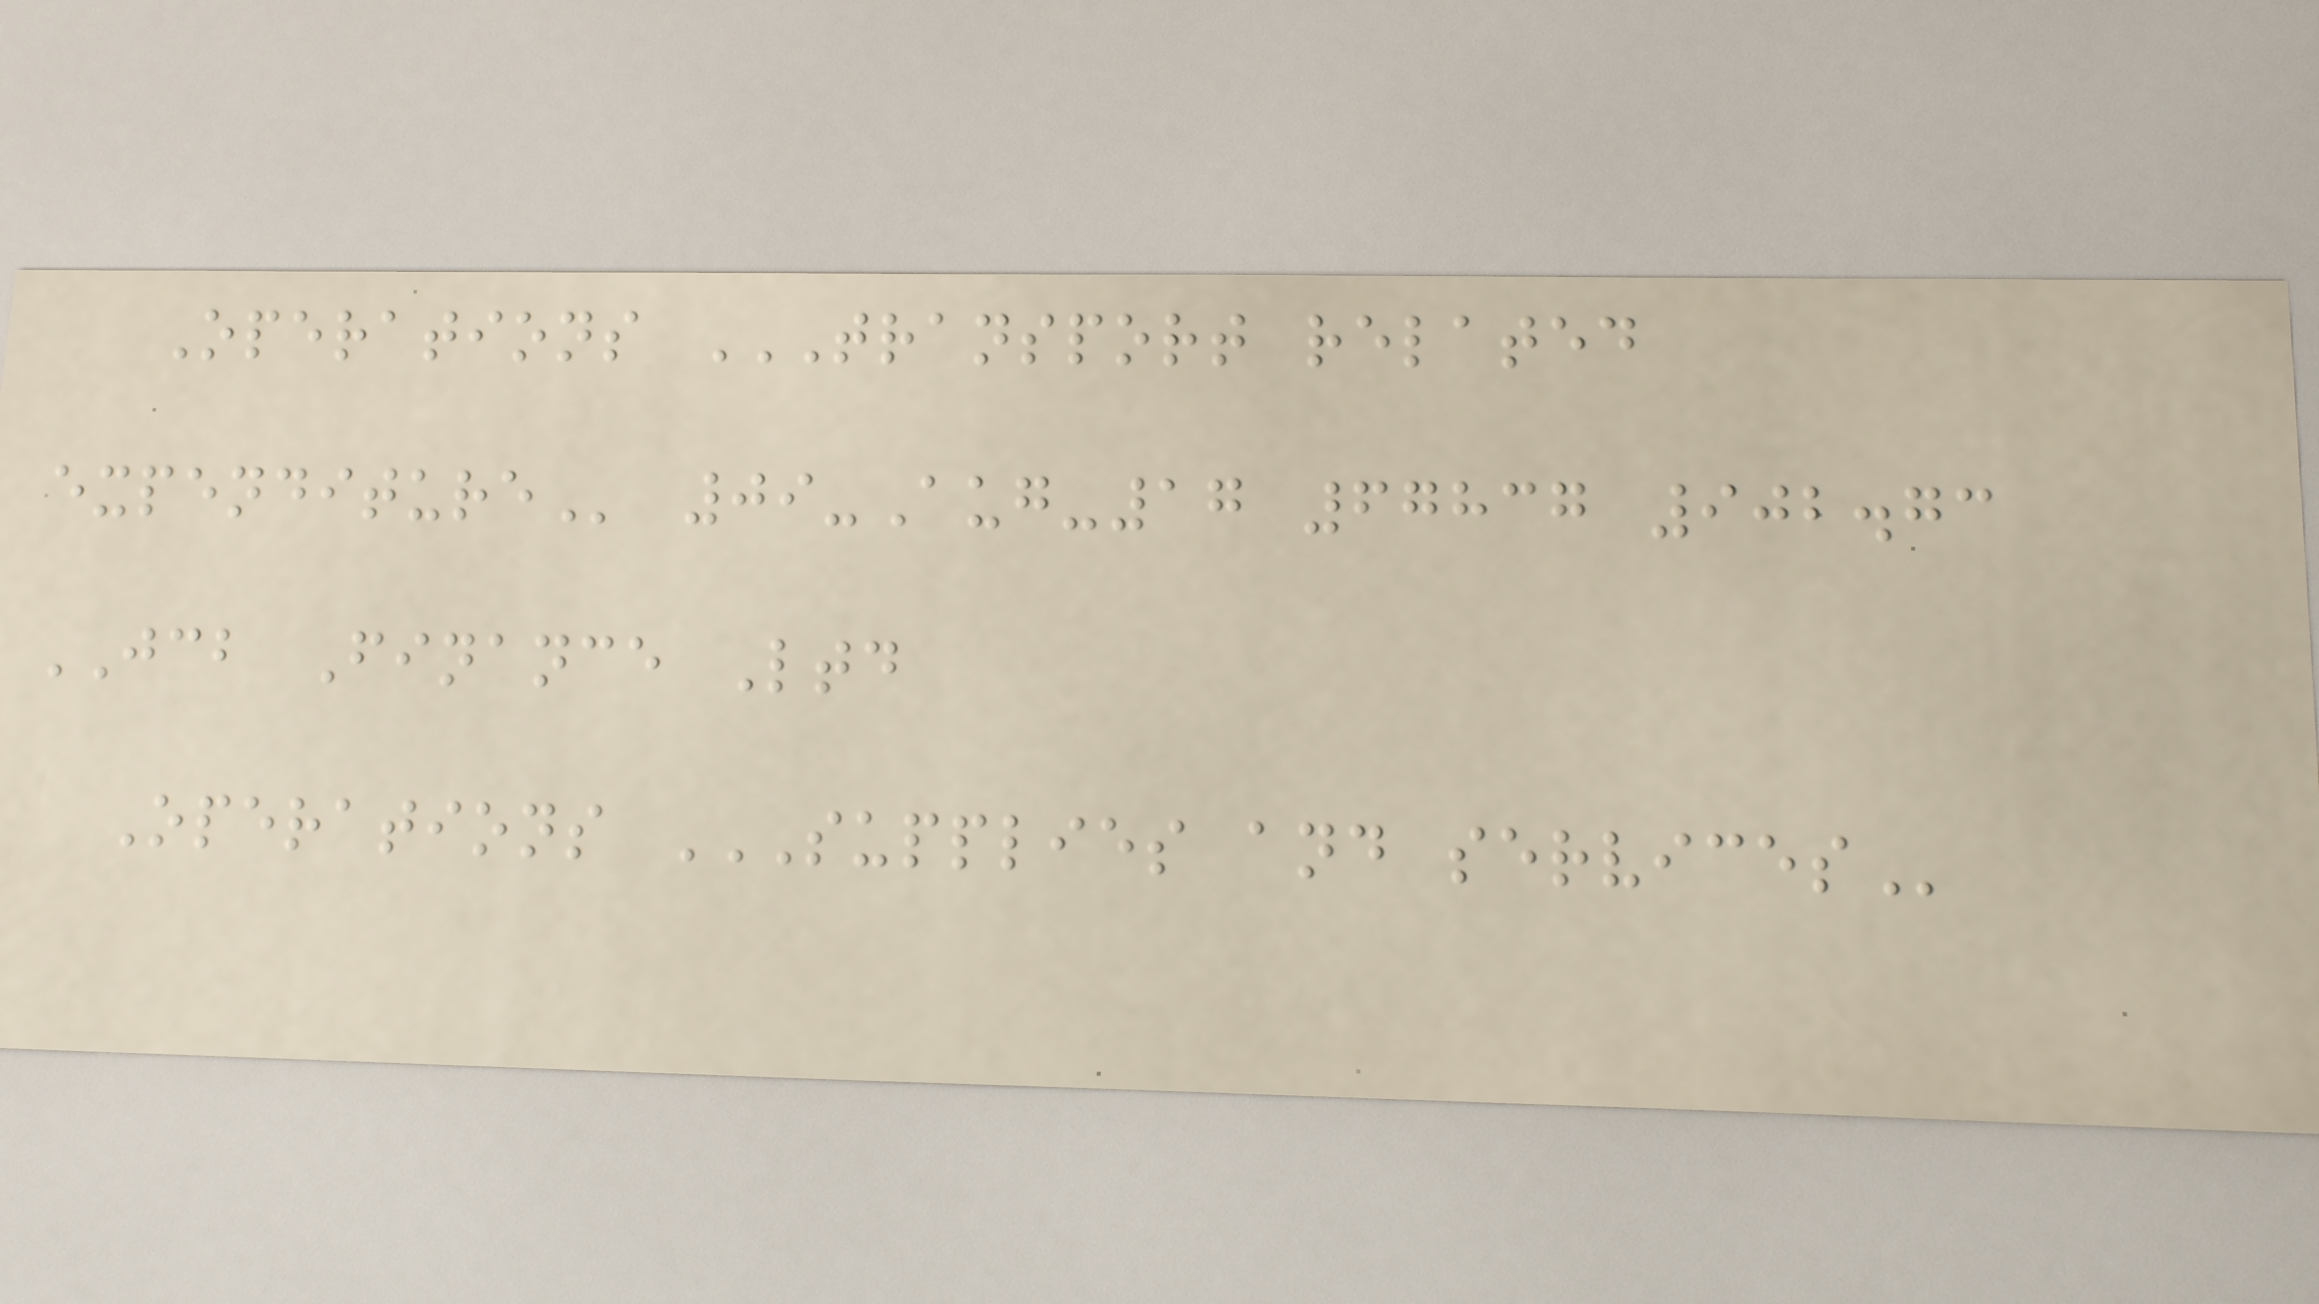Operations TRANSPORT RELATED
EXPENDITURE 09-Aug-17 67837 902.73
JCB Finance Ltd
Operations SUPPLIES AND SERVICES
